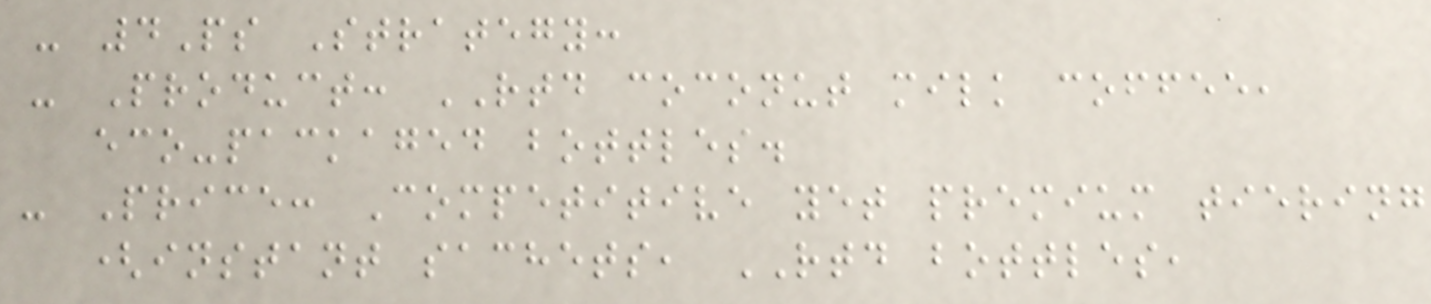- 4Ps Strategy:
- Product: RTD coconut milk coffee,
eco-packaged bottles.
- Price: Competitive yet premium tiering
(instant sachets, RTD bottles,
